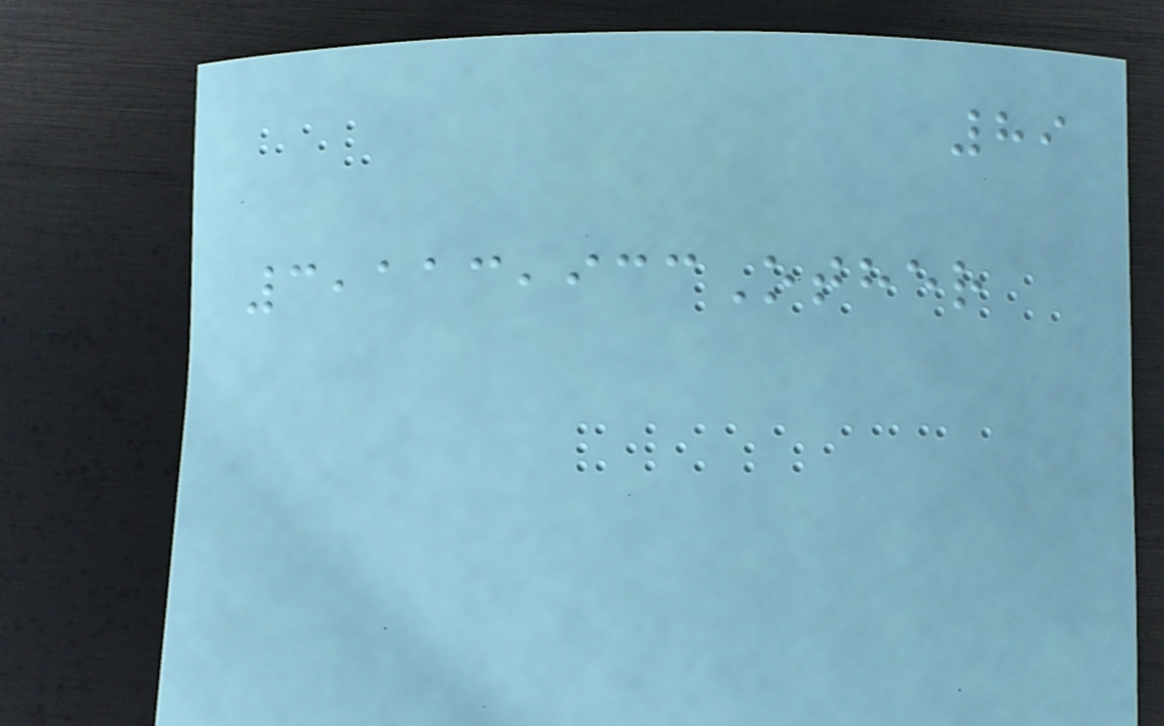89
3,113,933Other
